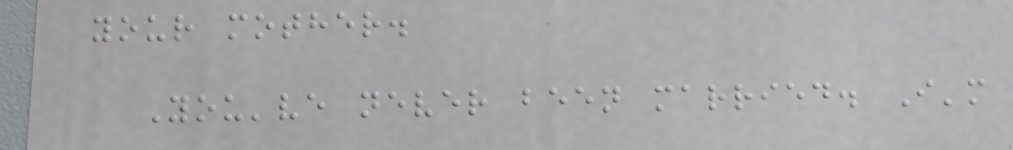your mother.
You've never been married. I'm
